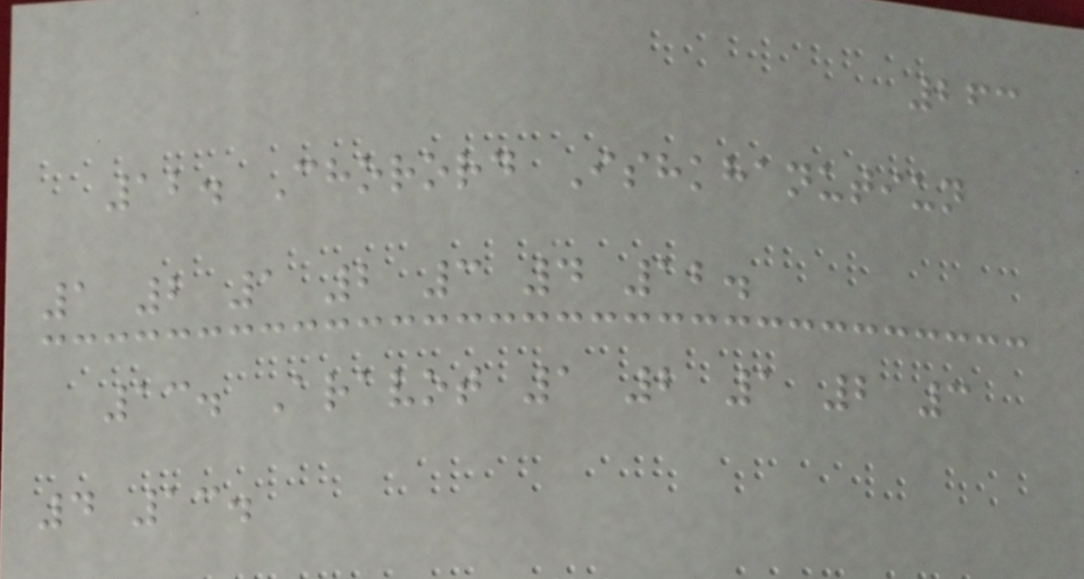263
12. Chorord Ishkhanutiun
1 2 1 2 3 4 12.
13. Aravot 1 2 1 2 3
4 13.
